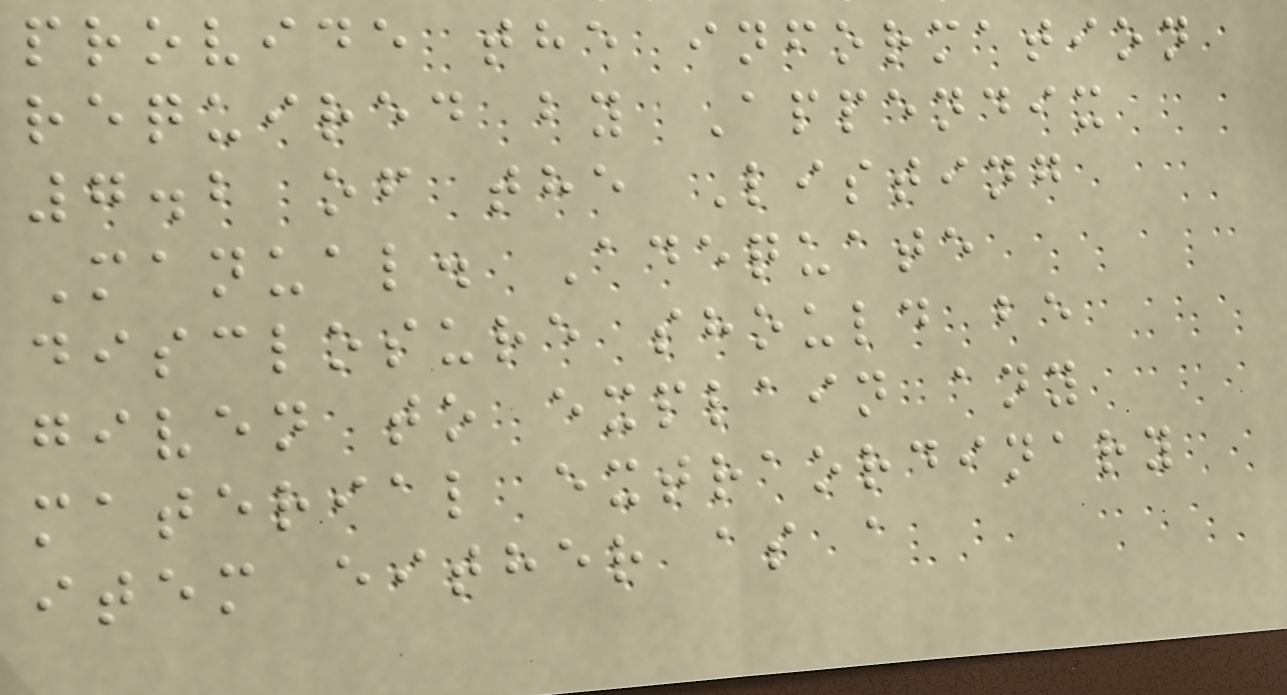provide the information
required by Appendix
7.2 of the Listing
Manual. Adequate
disclosure should be
given to explain any
material extraordinary
item either as a
